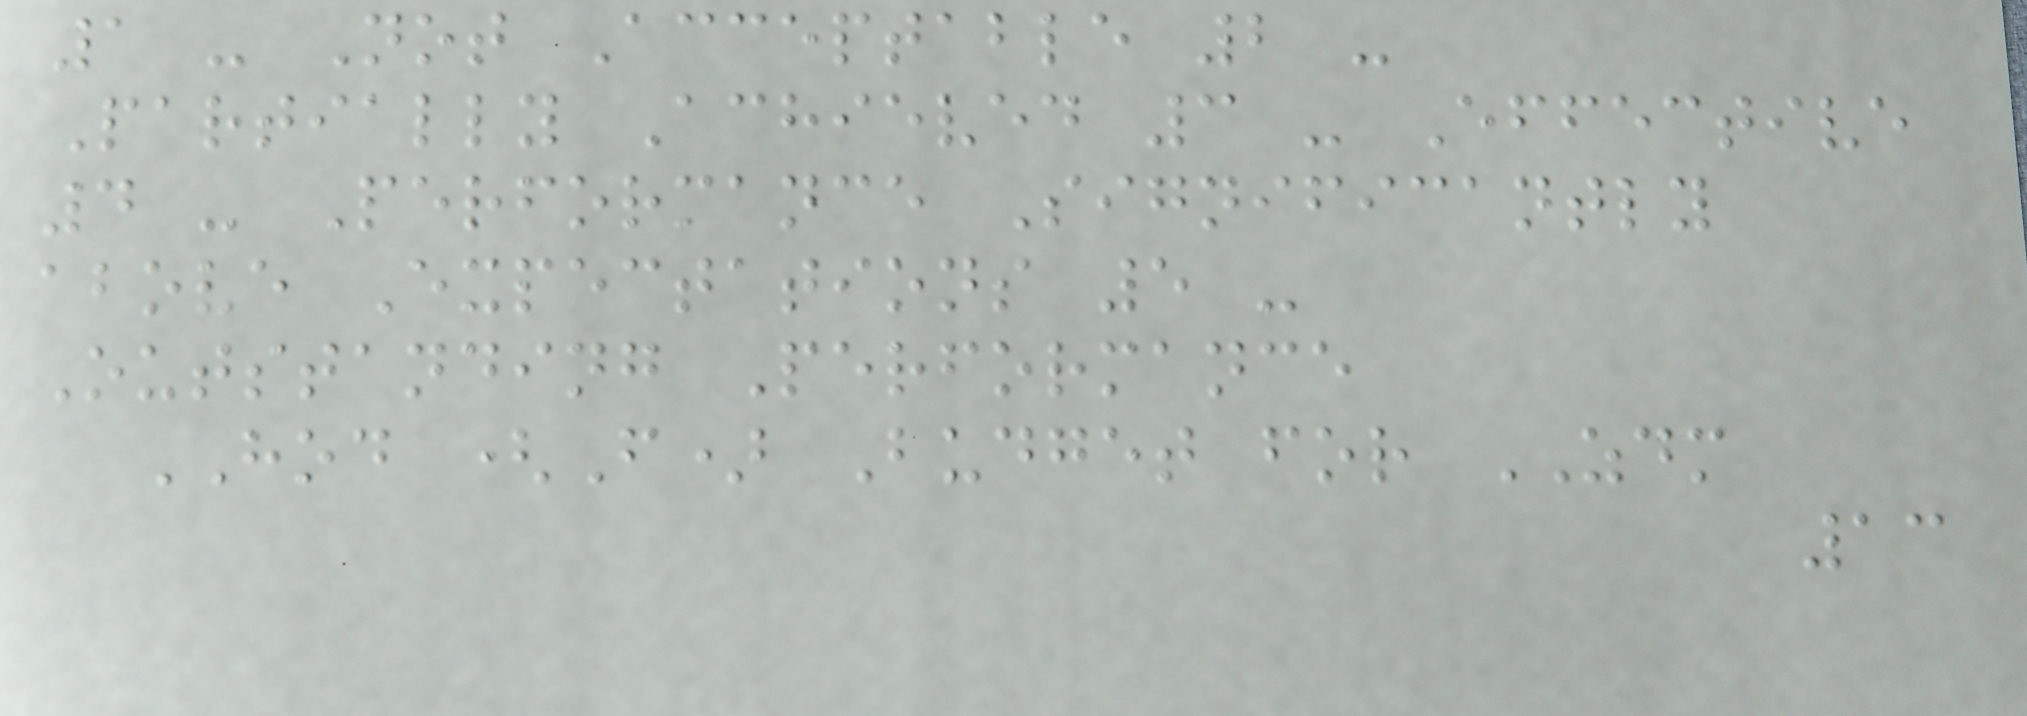1 - Not Acceptable 2 -
Partially Achieved 3 - Effective
4 - Performance Significantly
above Expectations 5 -
Outstanding Performance
HOD (F) Budget for ZDM
13
